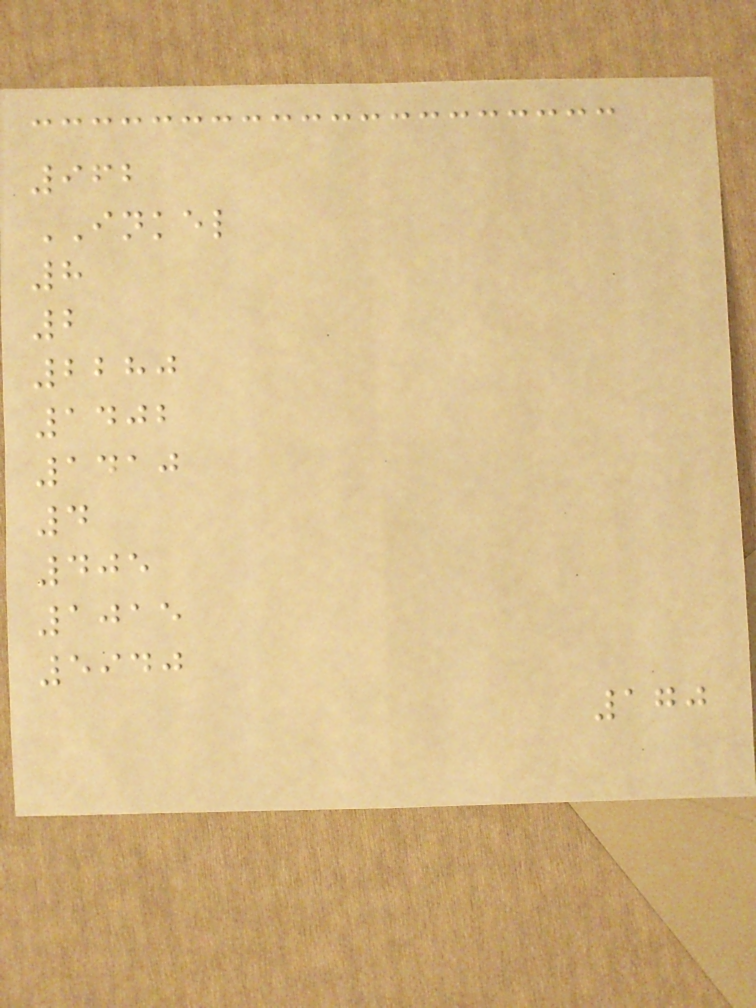962
INKEL
8
2
2280
1402
1410
4
405
1015
5940
170
